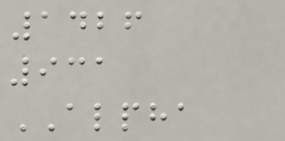1426
931
ALPHA
